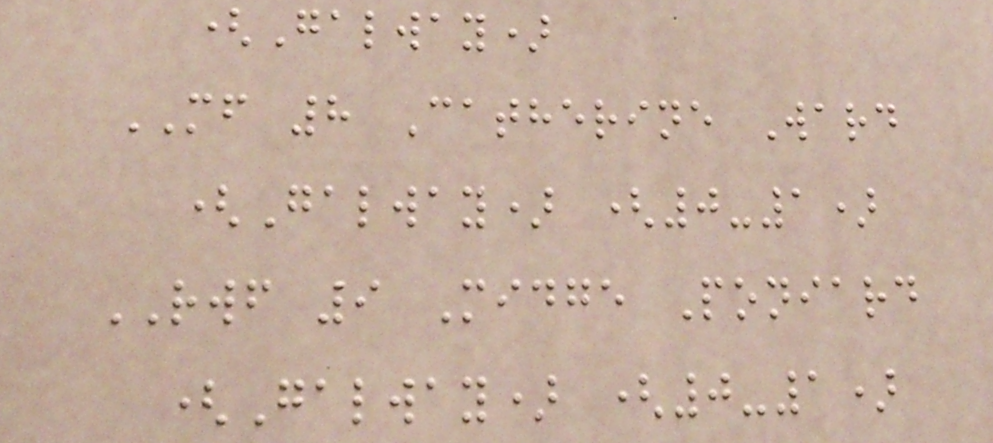(Galway)
MF 8 Catherine Ward
(Galway) (0-1)
RWF 9 Midge Poniard
(Galway) (0-1)
